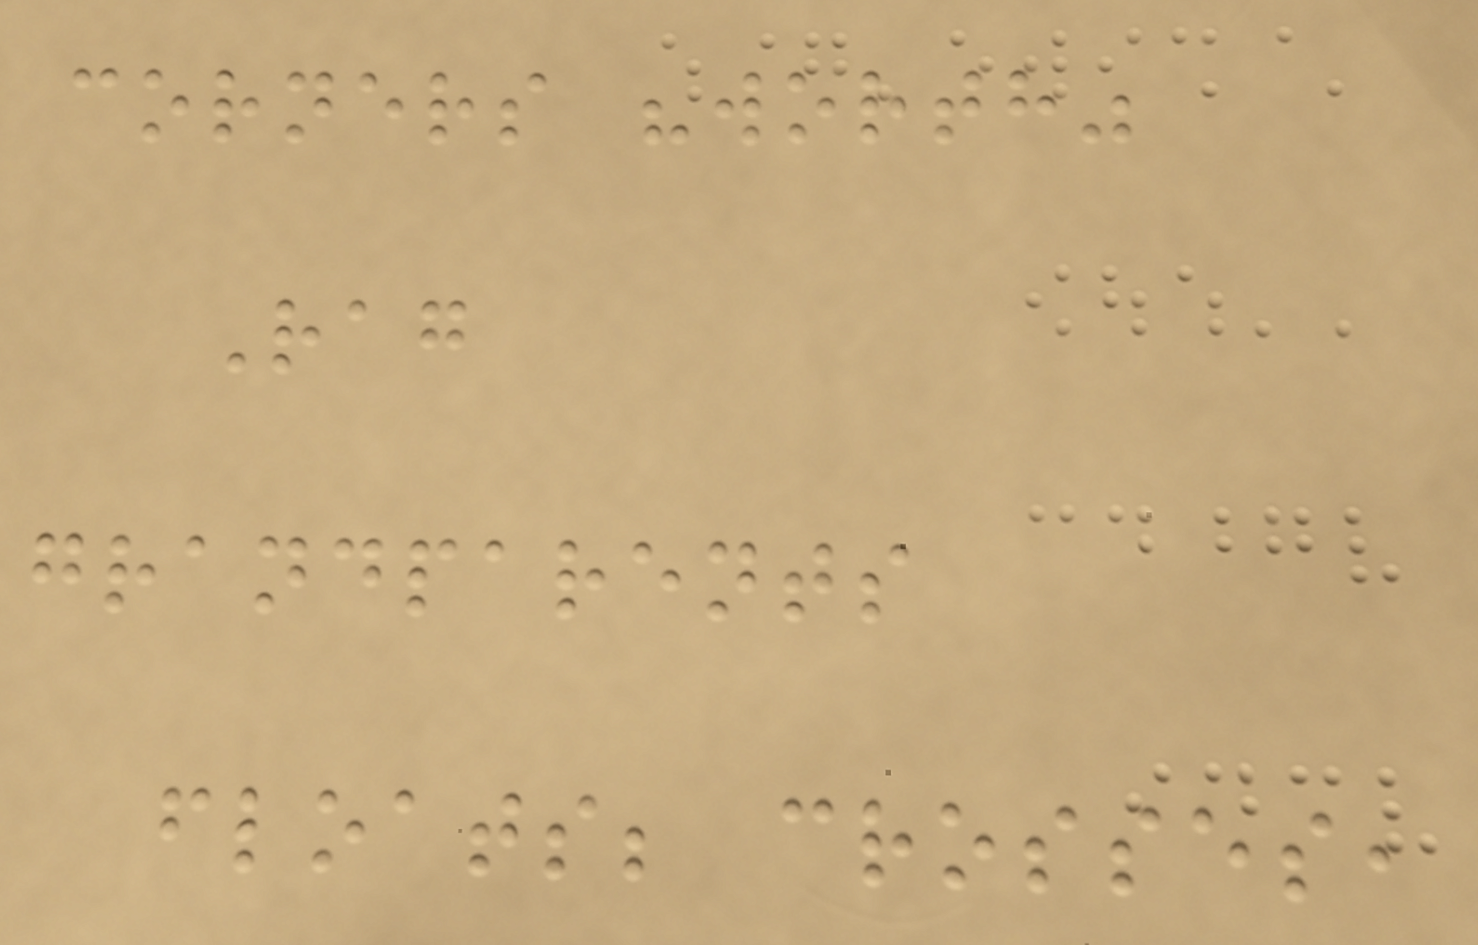corners "worth"
Rag
grandparents
floats; crosses,
